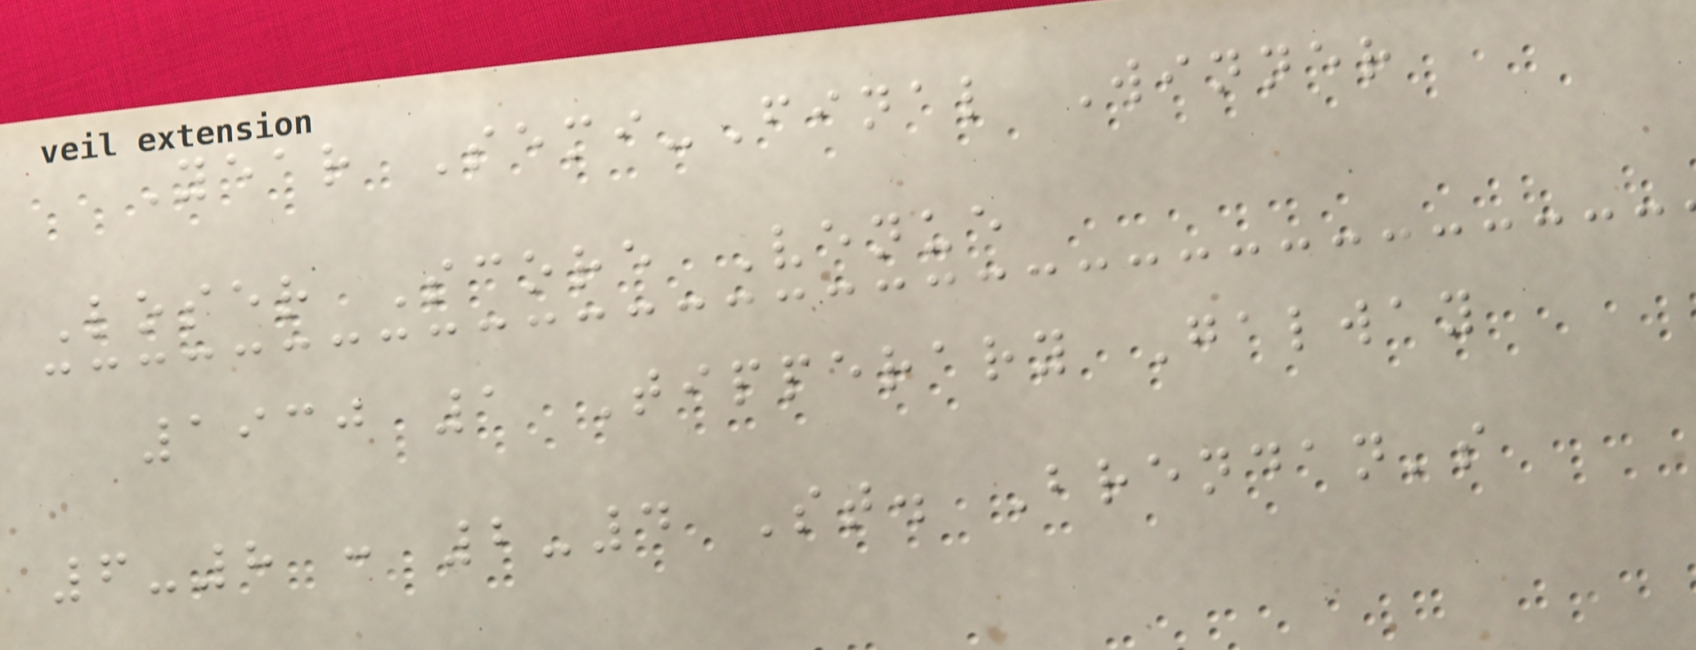Year Semi-Final Winner
Loser Score Venue
1930 1 Tipperary Galway
6-8 : 2-4 St. Brendan's
